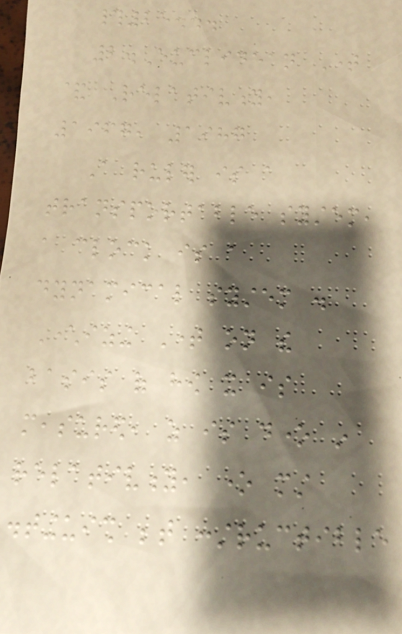#25...
2.Euclidean Time
& Relativity,
1967, 1987
A ruler is a
transportable system,
a clock is a
dynamical system .
Characterizing Time on the
basis of how it is
measured, as is done in
relativity, one must
distinguish between constructible
